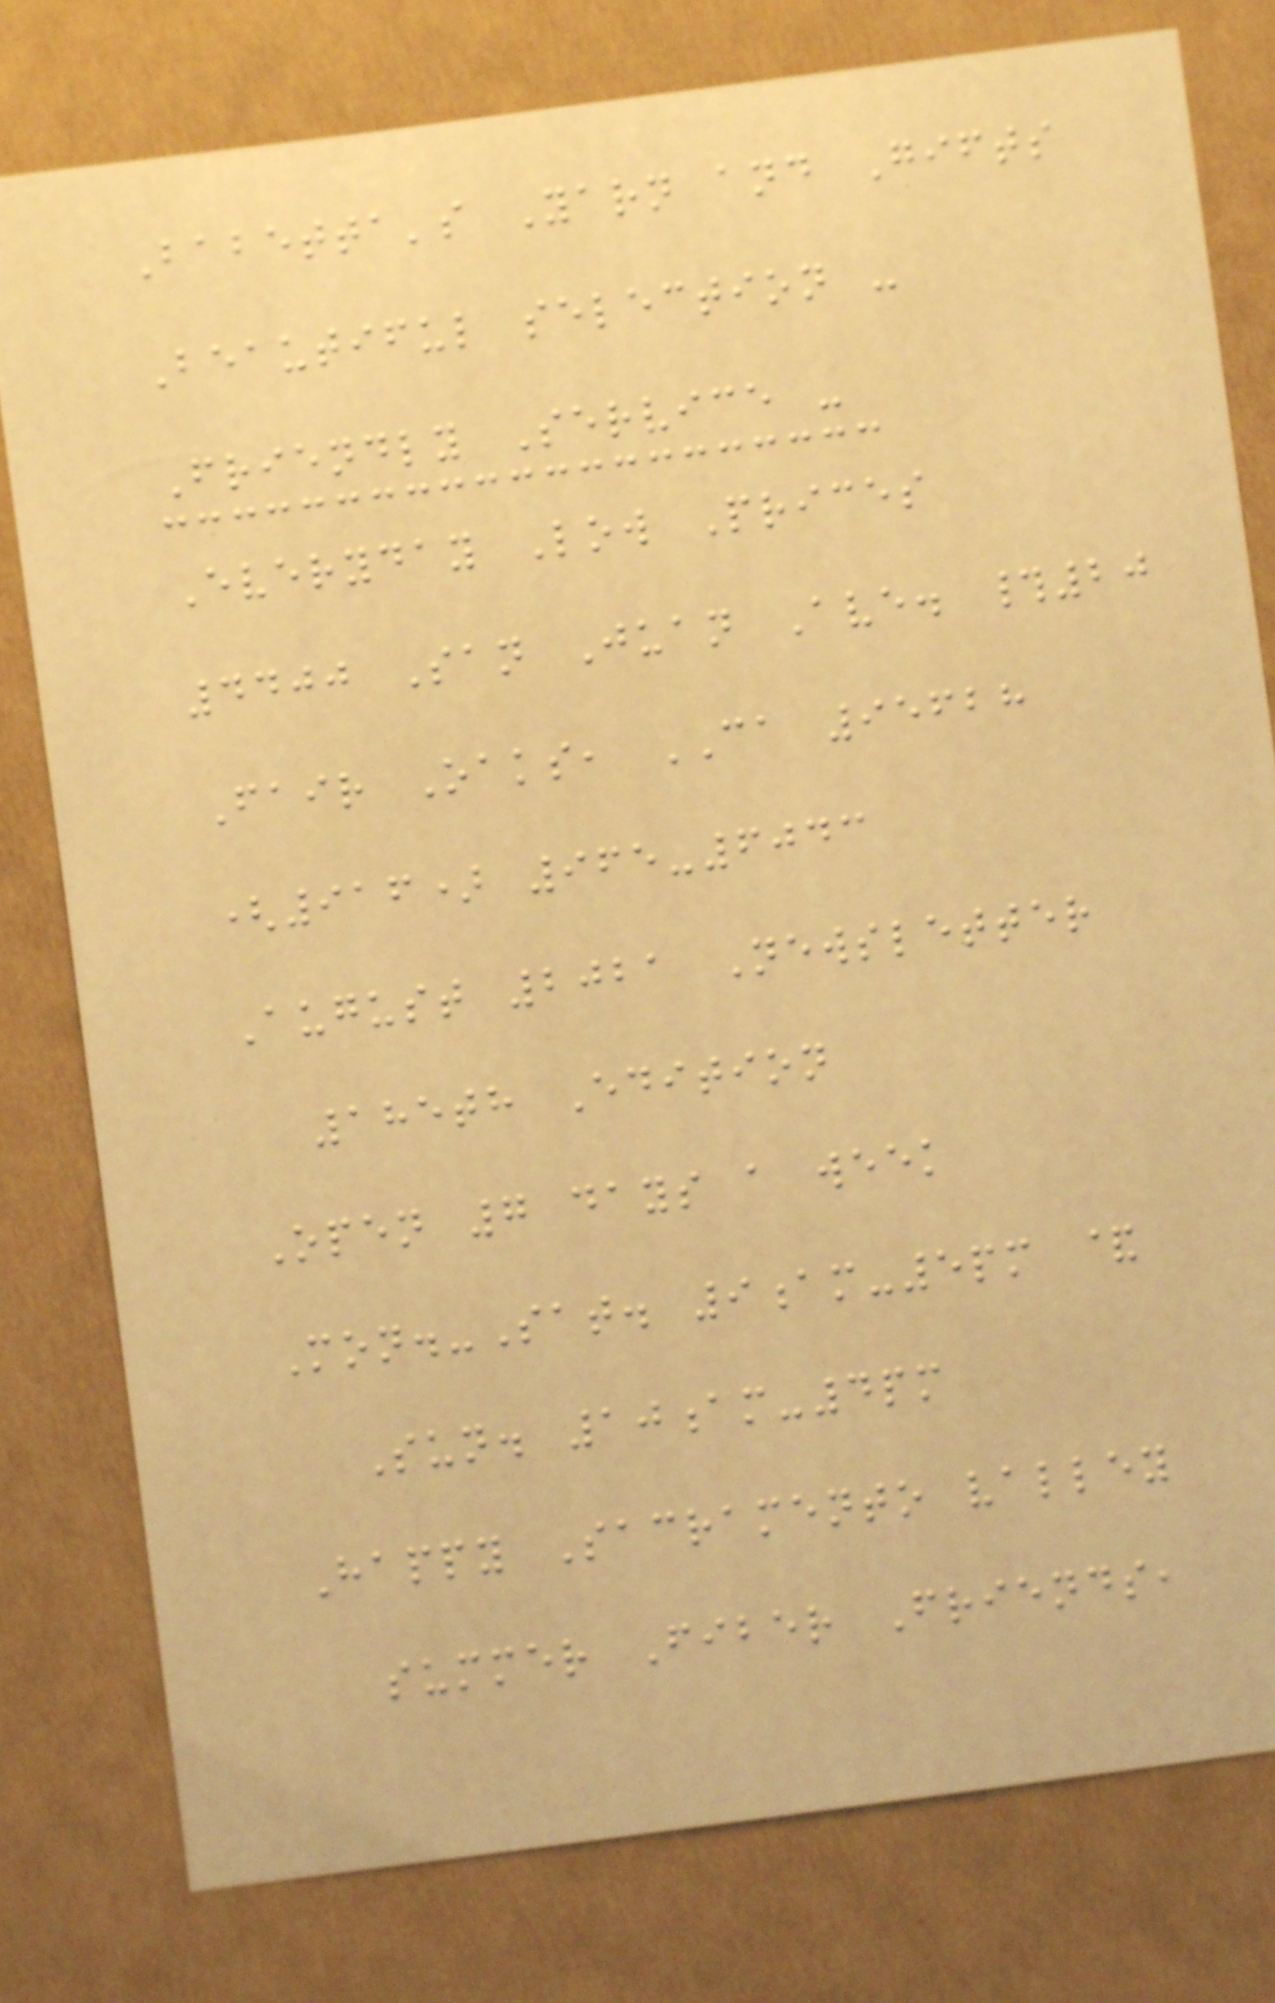Babetta's Yarn and Gifts
Beautiful selection -
Friendly Service -
Everyday Low Prices
4400 San Juan Ave. #20
Fair Oaks, CA 95628
(916) 965-6043
August 2021 Newsletter
185th Edition
Open 7 days a week
Mon.-Sat. 9am-5pm &
Sun. 10am-4pm
Happy Sacramento valley
summer Fiber Friends,
